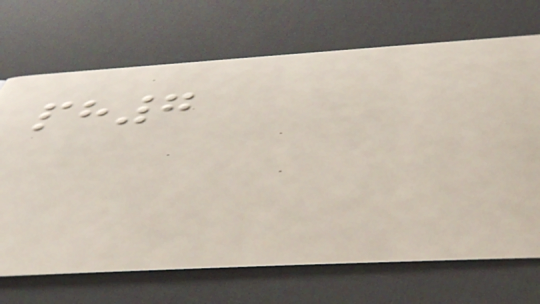ph7
